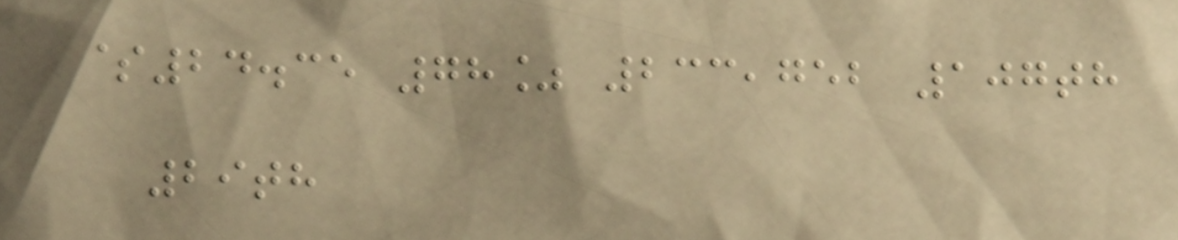$24.35 78% 233,752 107th
29th
